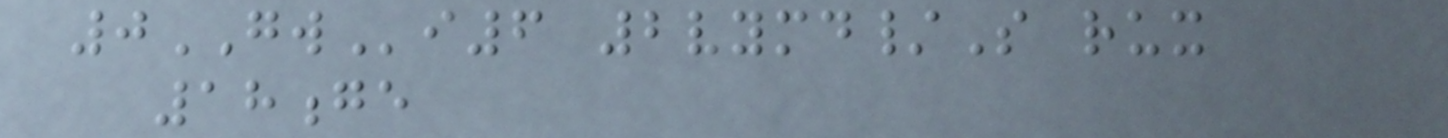0GWi6 2vymd/S rux
18ge
